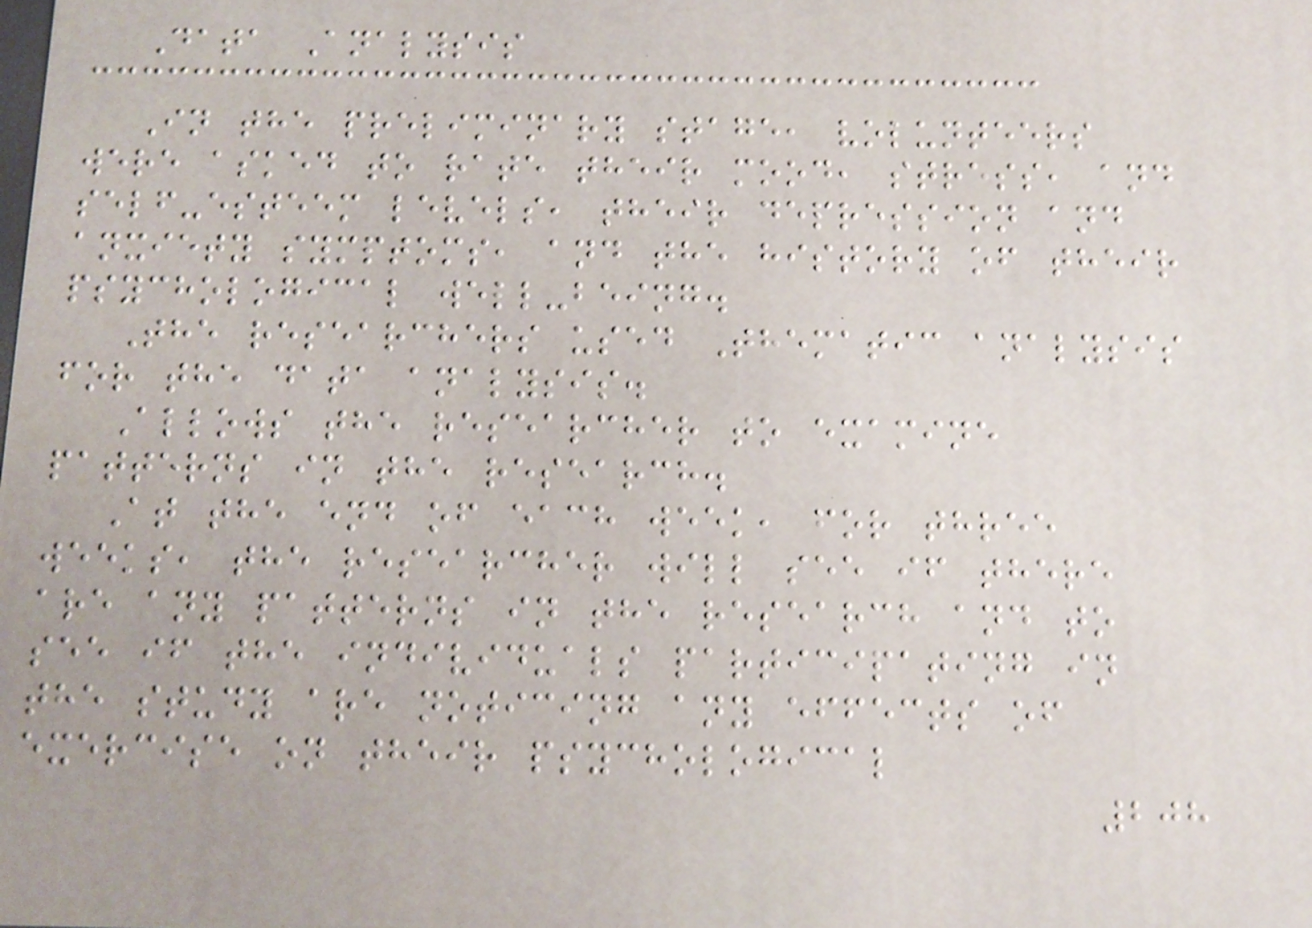Data Analysis
In the preliminary stage, volunteers
were asked to rate their mood, stress, and
self-esteem levels, their depression and
anxiety symptoms, and the history of their
psychological well-being.
The researchers used Thematic analysis
for the data analysis.
Allows the researcher to examine
patterns in the research.
At the end of each week, for three
weeks, the researcher will see if there
are any patterns in the research and to
see if the individuals participating in
the study are noticing any effects of
exercise on their psychological
208
